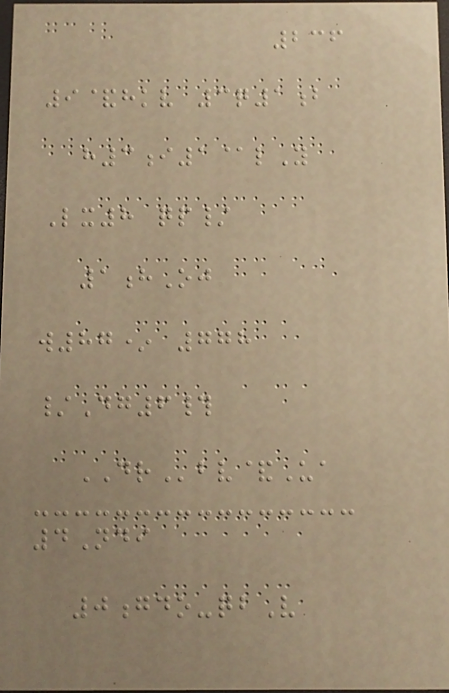236
9&hkv 3q1b
h3i1@lY
Lx8 qp/
1hOj
w87* 778
/Dg6#
DRbv&Ua
4Ndi
0gdo-qbV
